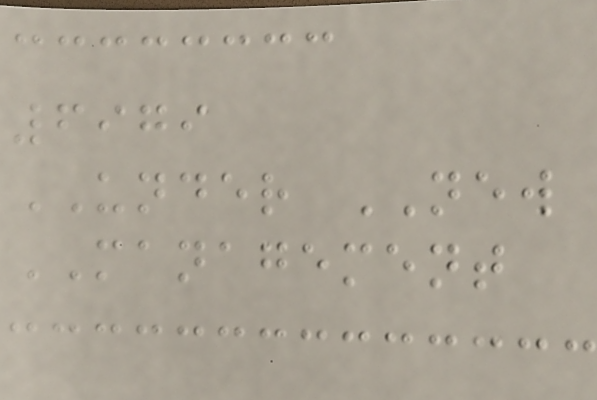6979
UNDER NEW
MANAGEMENT
